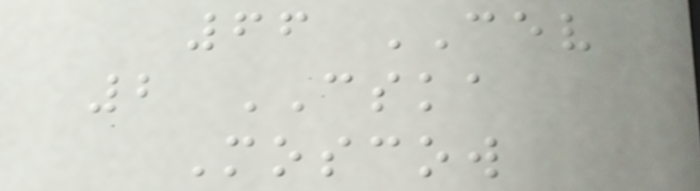66 CEV
2 CSKA
Moscow
